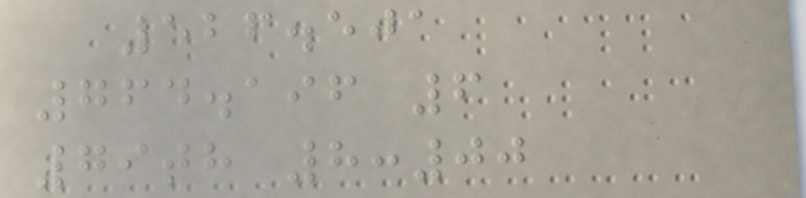526.501
764.196 6
79th 8:00
